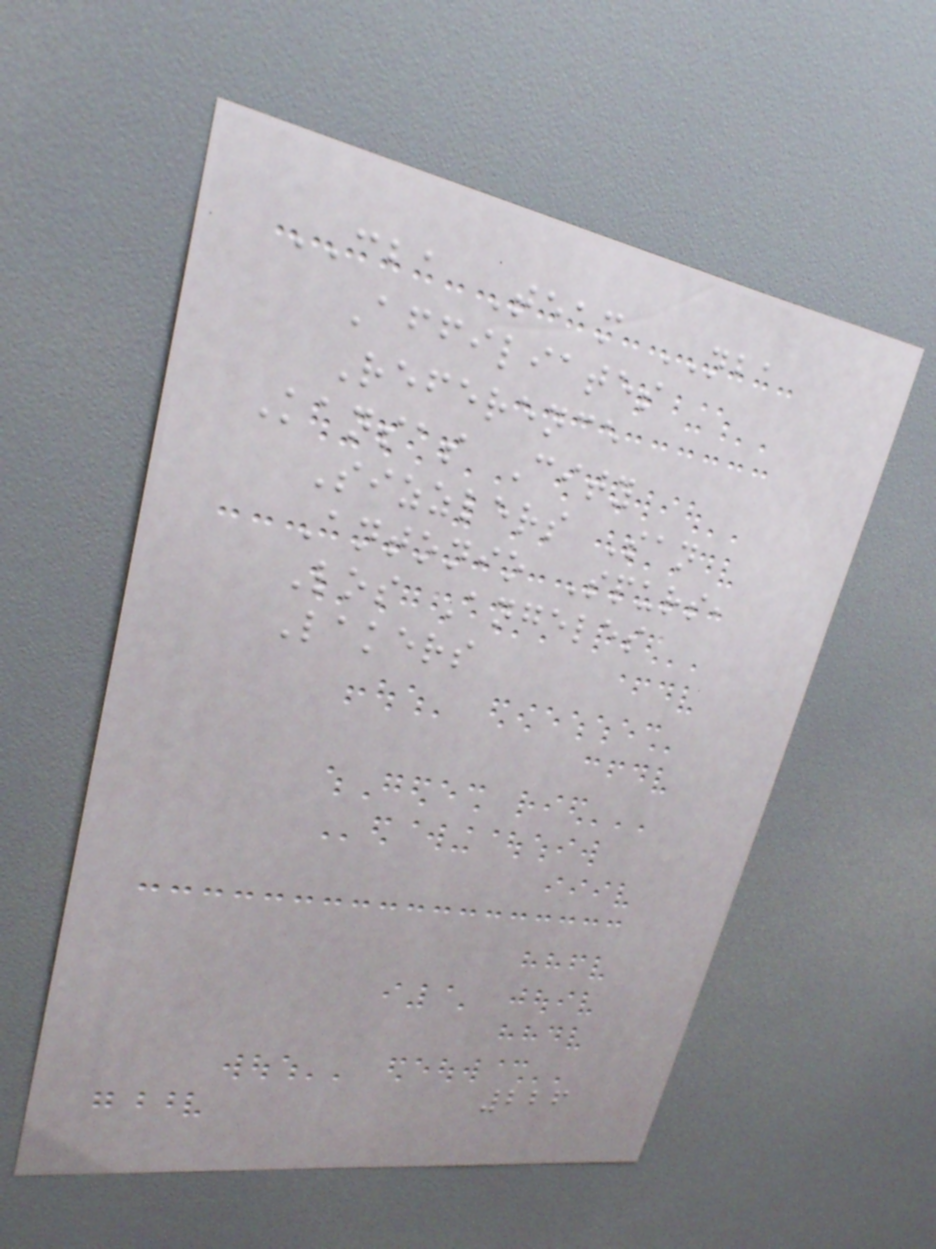CBA Team NBA
Affiliates
Reference
Kansas City
Sizzlers San
Antonio Spurs,
Los Angeles
Lakers
226
